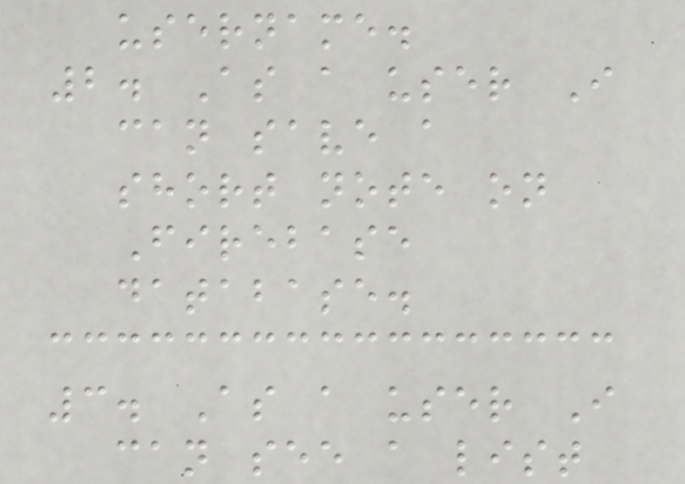username.
2. As a user I
can save a
short note on
Firebase
database.
3. As a user I
can see a list
